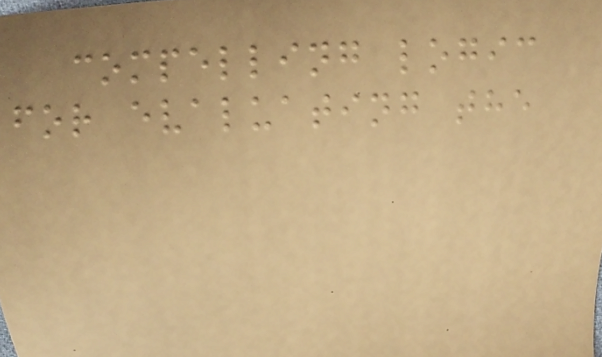compelling logic
for evaluating the
